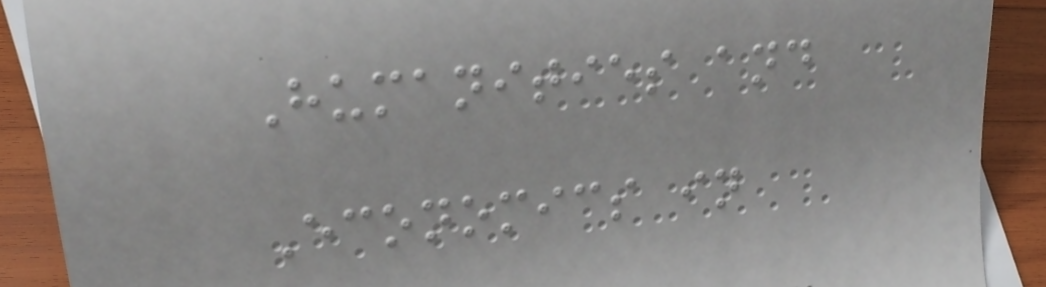Humanities and
Economics in
